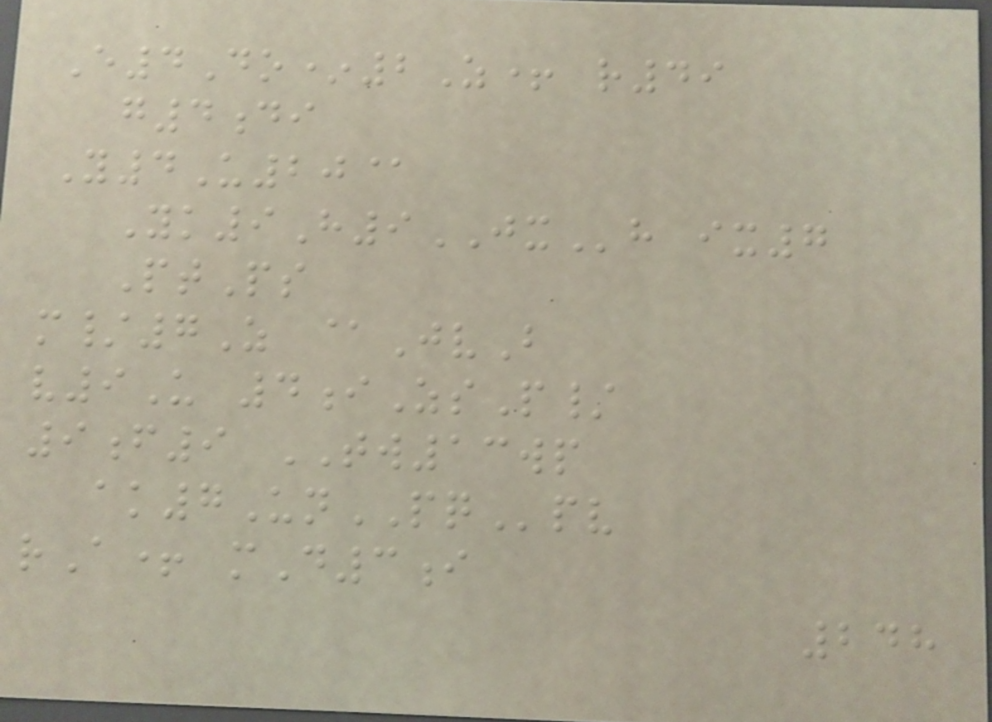E4Do*2Z+ r49
g4di
Y4U20@
Yk9H9JXh ix7
PtPs
m/7Z @JvB
v9U 4iZsP/
9f9 TW13wp
ak7UnPQpv
rA+ mD3i
248
